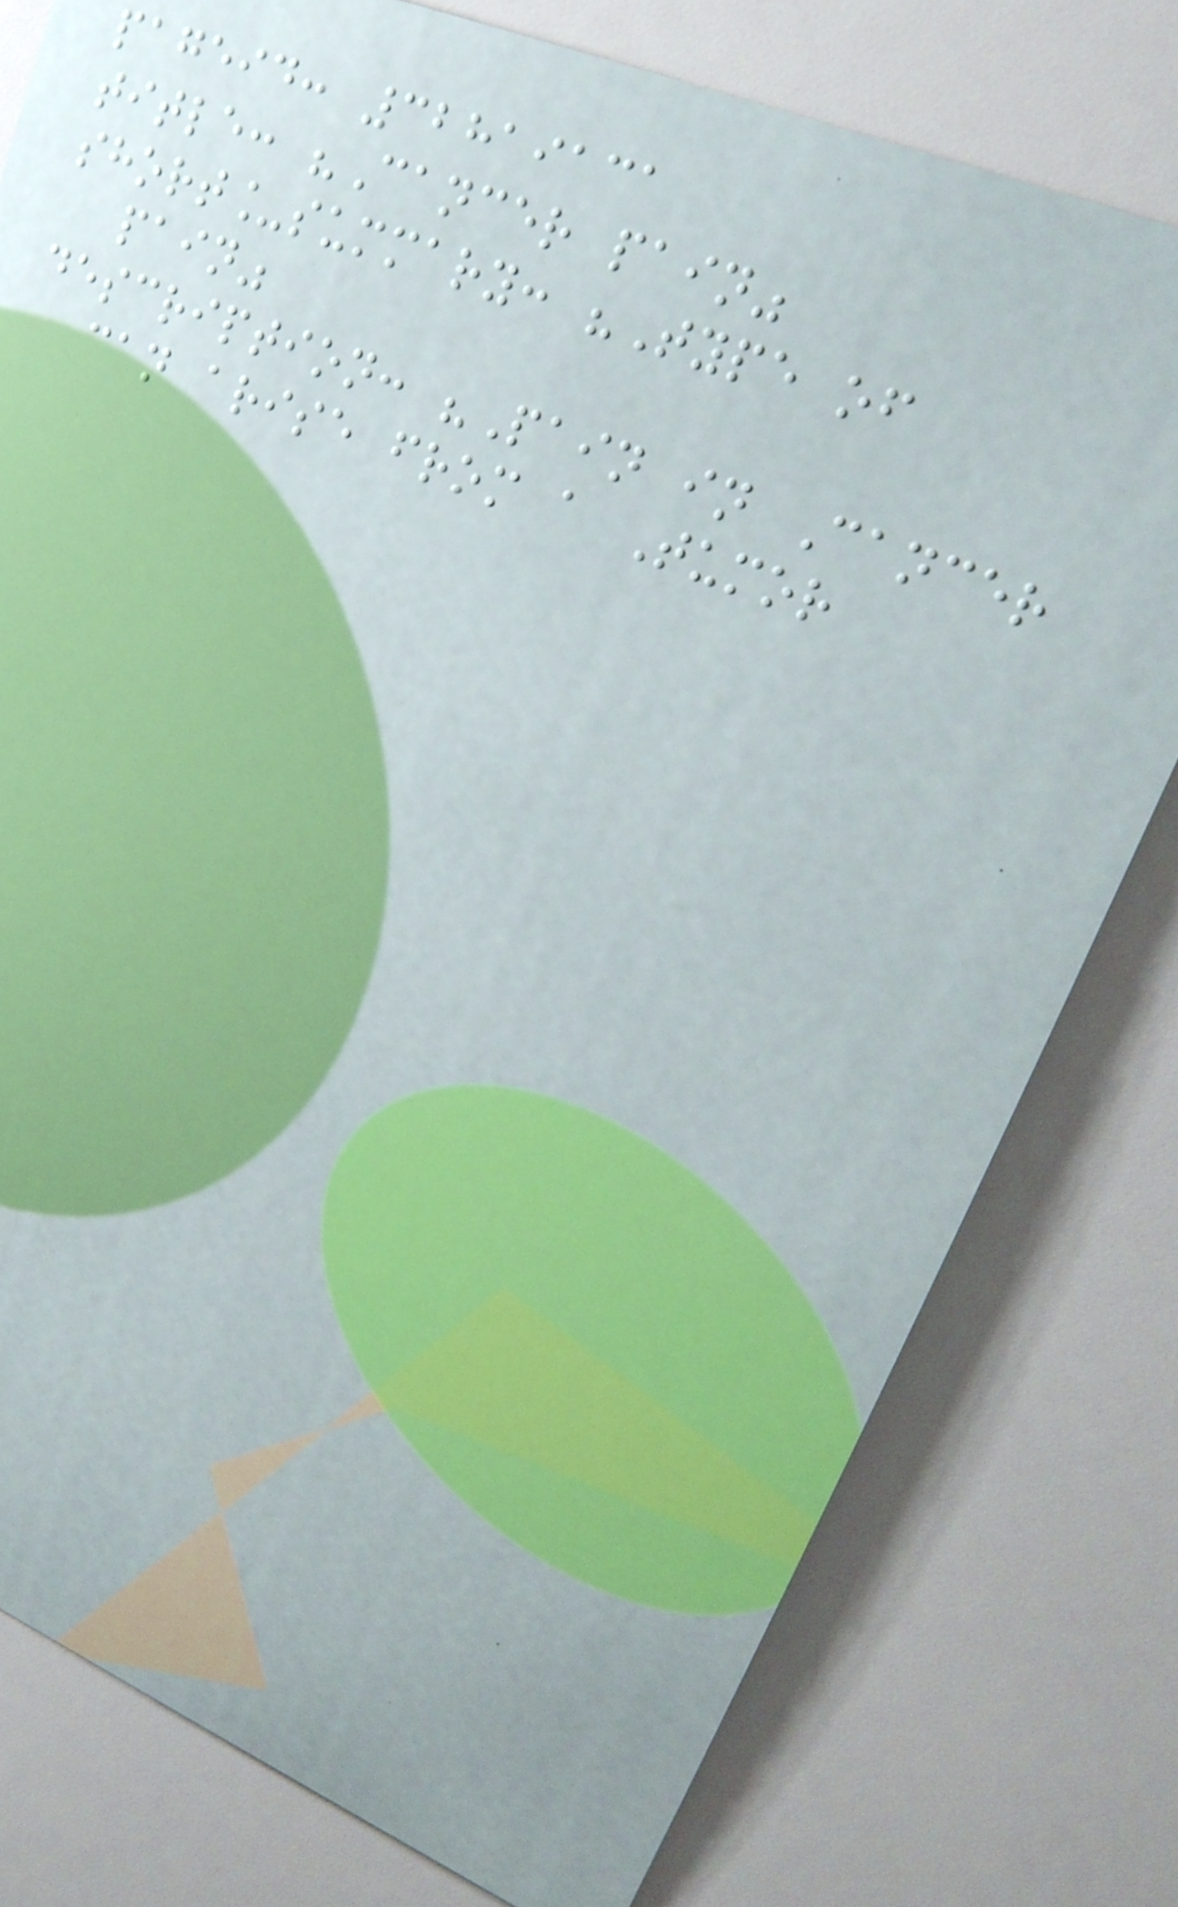pageid: 32819131
title: "Cancer pain"
short_summary: "Type of
pain"
description: "Pain in Cancer
can arise from a Tumor
